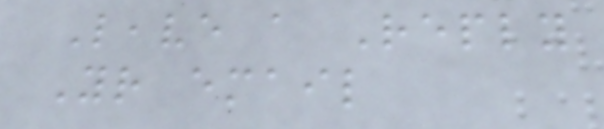Leave a Reply
Your email
